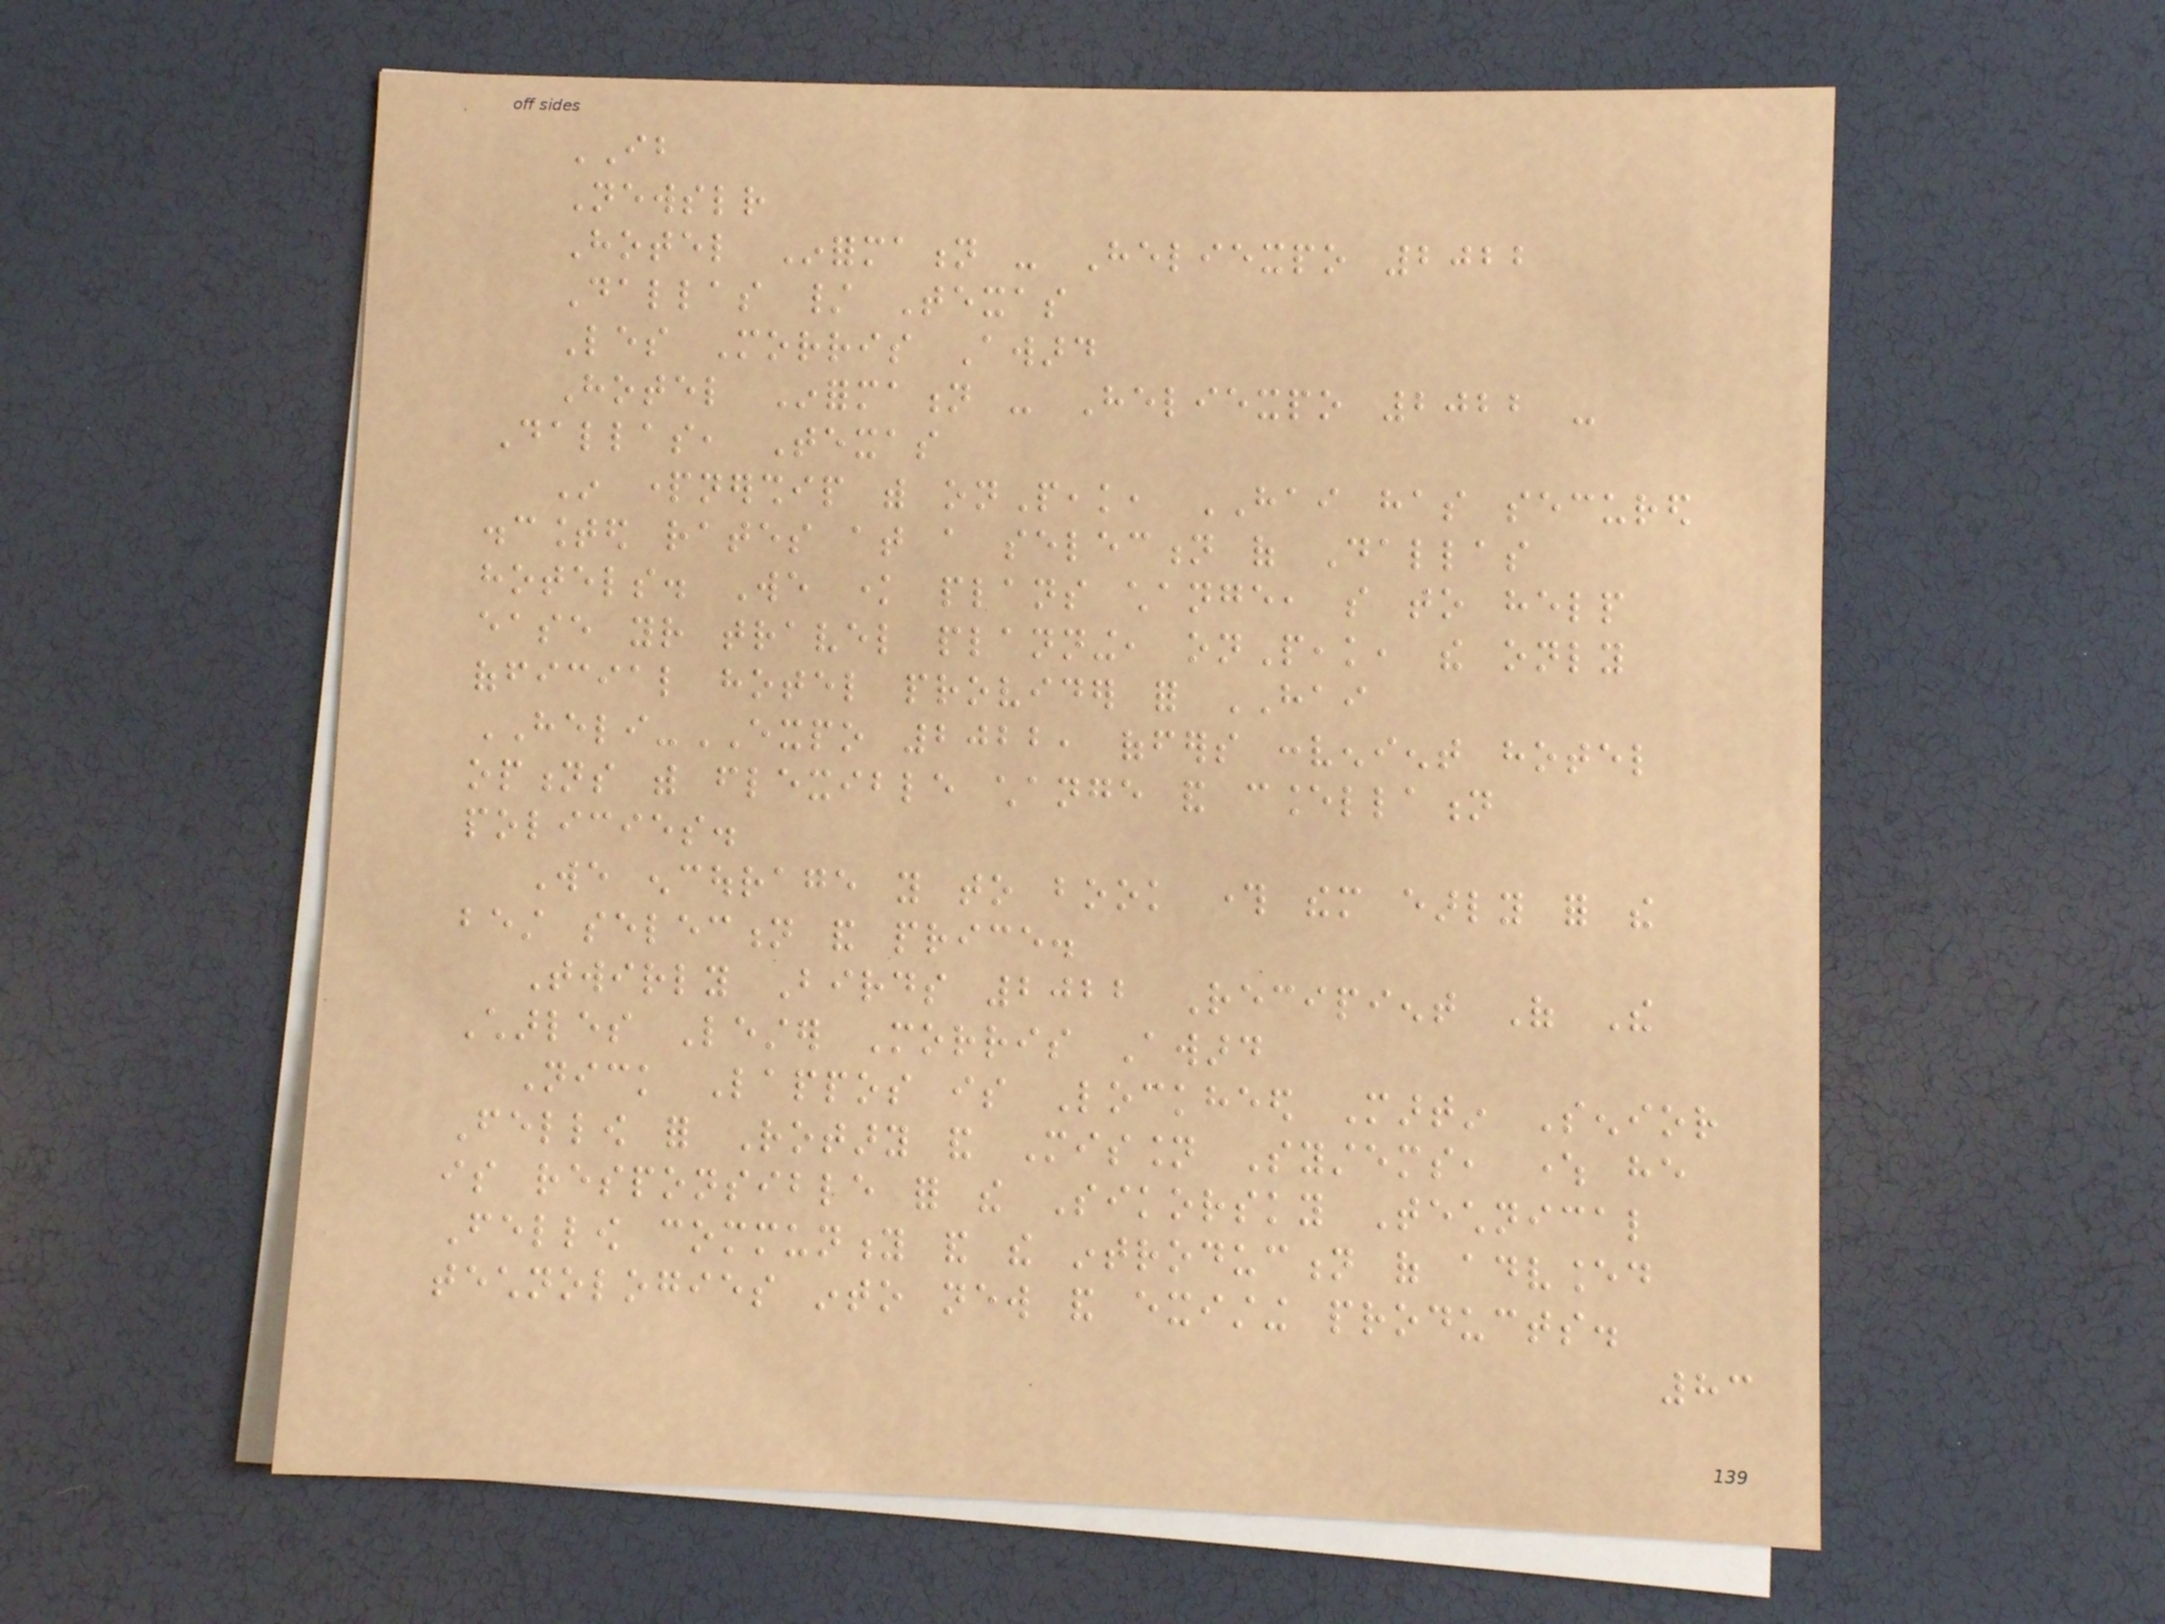IB
Newsletter
Hotel Information - Heliexpo 2022
Dallas / Texas
Les Morris Award
Hotel Information - Heliexpo 2022 -
Dallas, Texas
In partnership with onPeak, HAI has secured
discounted rates at a selection of Dallas
hotels. We know plans change, so to help
ease your travel planning, onPeak, the only
official hotel provider for HAI
HELI-EXPO 2022, offers convenient hotel
options with flexible change and cancellation
policies.
We encourage you to book through them early for the
best selection and price.
Twirly Birds 2022 Recipient Of The
Charles Lester Morris Award
Nick Lappos is Lockheed Martin Senior
Fellow for Rotary and Mission Systems, where he
is responsible for the Sikorsky Technical
Fellow community and the introduction of advanced
technologies into new and existing products.
83
